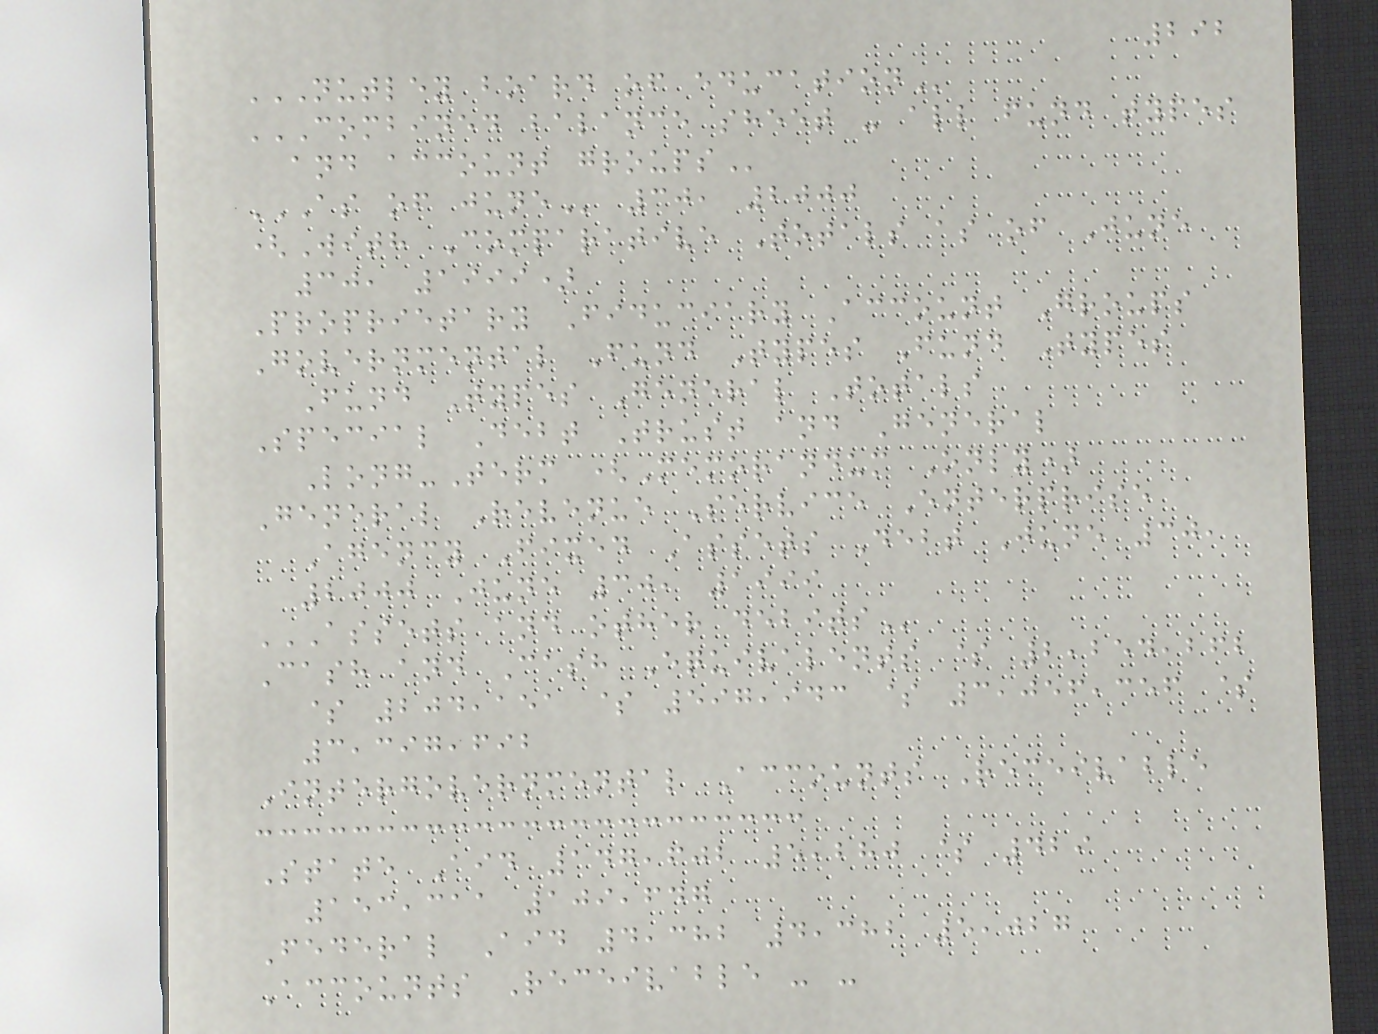292
NUTLEY BOARD OF EDUCATION
COMBINED BALANCE SHEET - ALL FUND TYPES
AND ACCOUNT GROUPS
AS OF JUNE 30, 2000
(With Comparative Totals as of June
30, 1999)
Proprietary Fiduciary Account Groups
Governmental Fund Types Fund Types
Fund Types General Totals
Special Debt Trust and General
Long-Term (Memorandum Only)
General Revenue Service Enterprise
Agency Fixed Assets Debt June 30,
2000 June 30, 1999
ASSETS AND OTHER DEBITS
Cash and Cash Equivalents $ 2,254,262
$ 204,151 $ 597,943 $ 3,056,356 $
3,397,692
Intergovernmental Accounts Receivable
State Aid 147,602 5,280 $ 429
153,311 109,647
Federal Aid 4,382 4,382 5,027
Accounts Receivable - -
